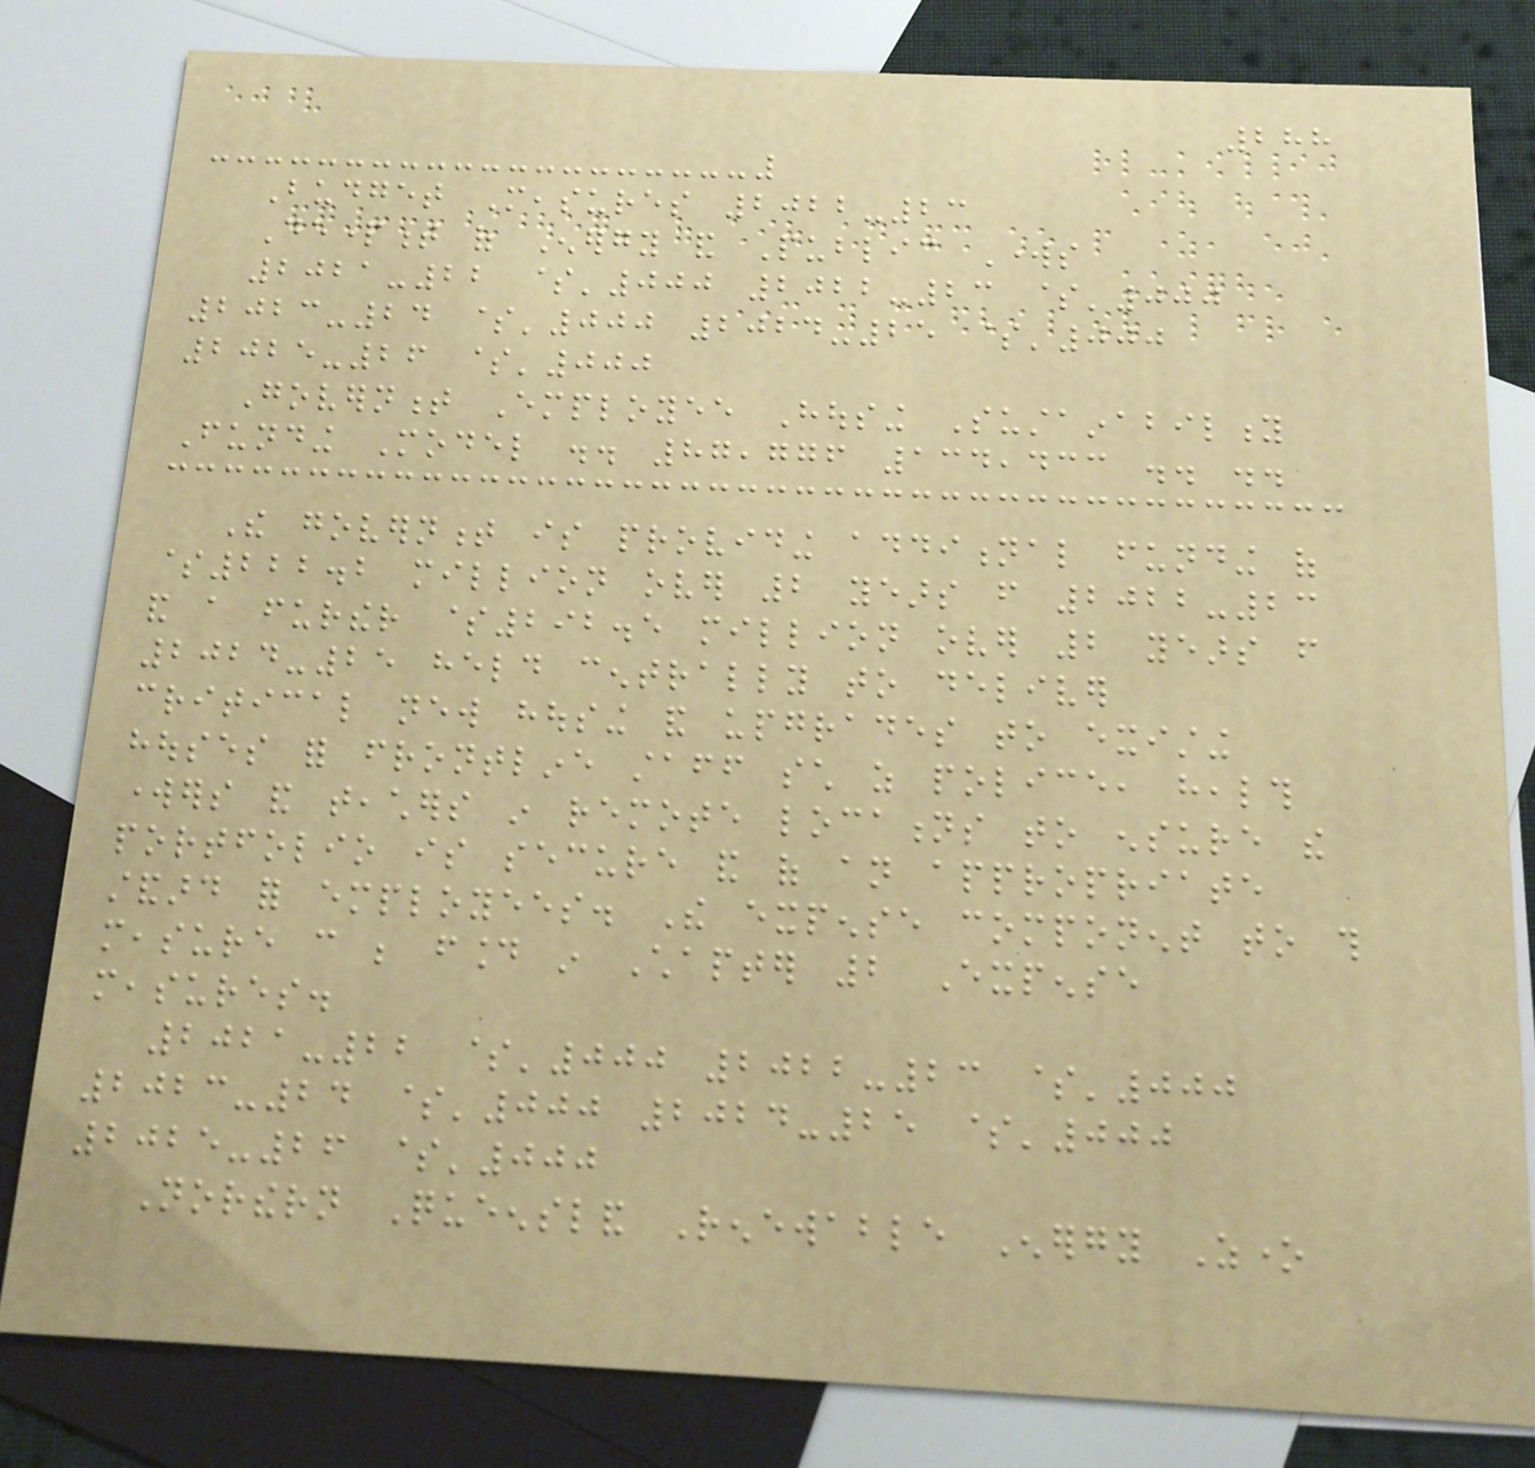288
Budget Measures 2022-23
Department of Energy and Public Works
2021-22 $'000 2022-23 $'000
2023-24 $'000 2024-25 $'000
2025-26 $'000
Government Employee Housing Sustainability
Funding Model .. 87,776 134,433 .. ..
The government is providing additional funding of
$222.2 million over 2 years from 2022-23
and a further $292.5 million over 2 years from
2024-25 held centrally to deliver
critical new housing and upgrades to existing
houses for frontline staff such as police, health
workers and teachers in remote locations to ensure the
portfolio is secure and of an appropriate
standard for employees. The expense component to this
measure can be found in Chapter 2 Expense
measures.
2021-22 $'000 2022-23 $'000
2023-24 $'000 2024-25 $'000
2025-26 $'000
Northern Queensland Renewable Energy Zone
